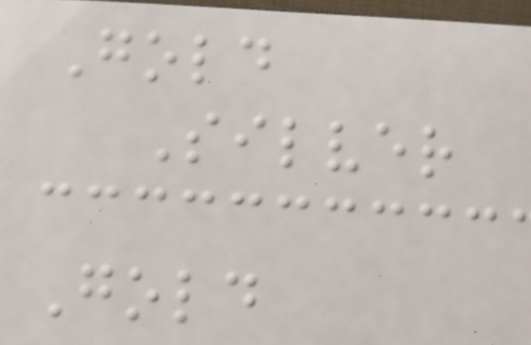Gold
Silver
Gold
